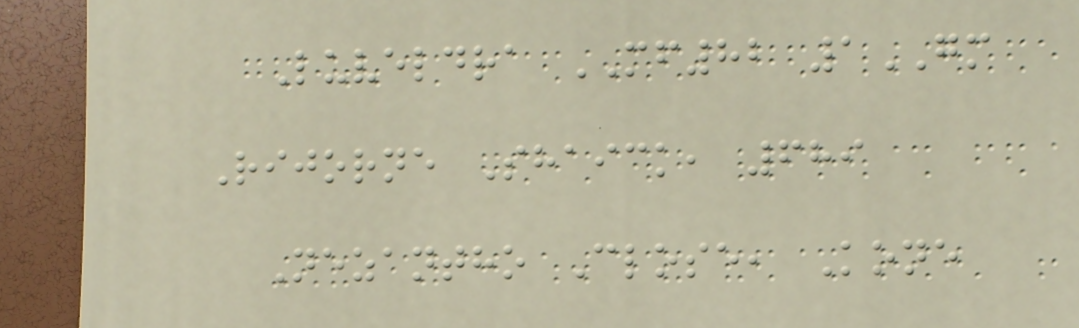Luveldra MF82 1GM
Rijorne Shaick, 689
Nezantho Close, Kone
